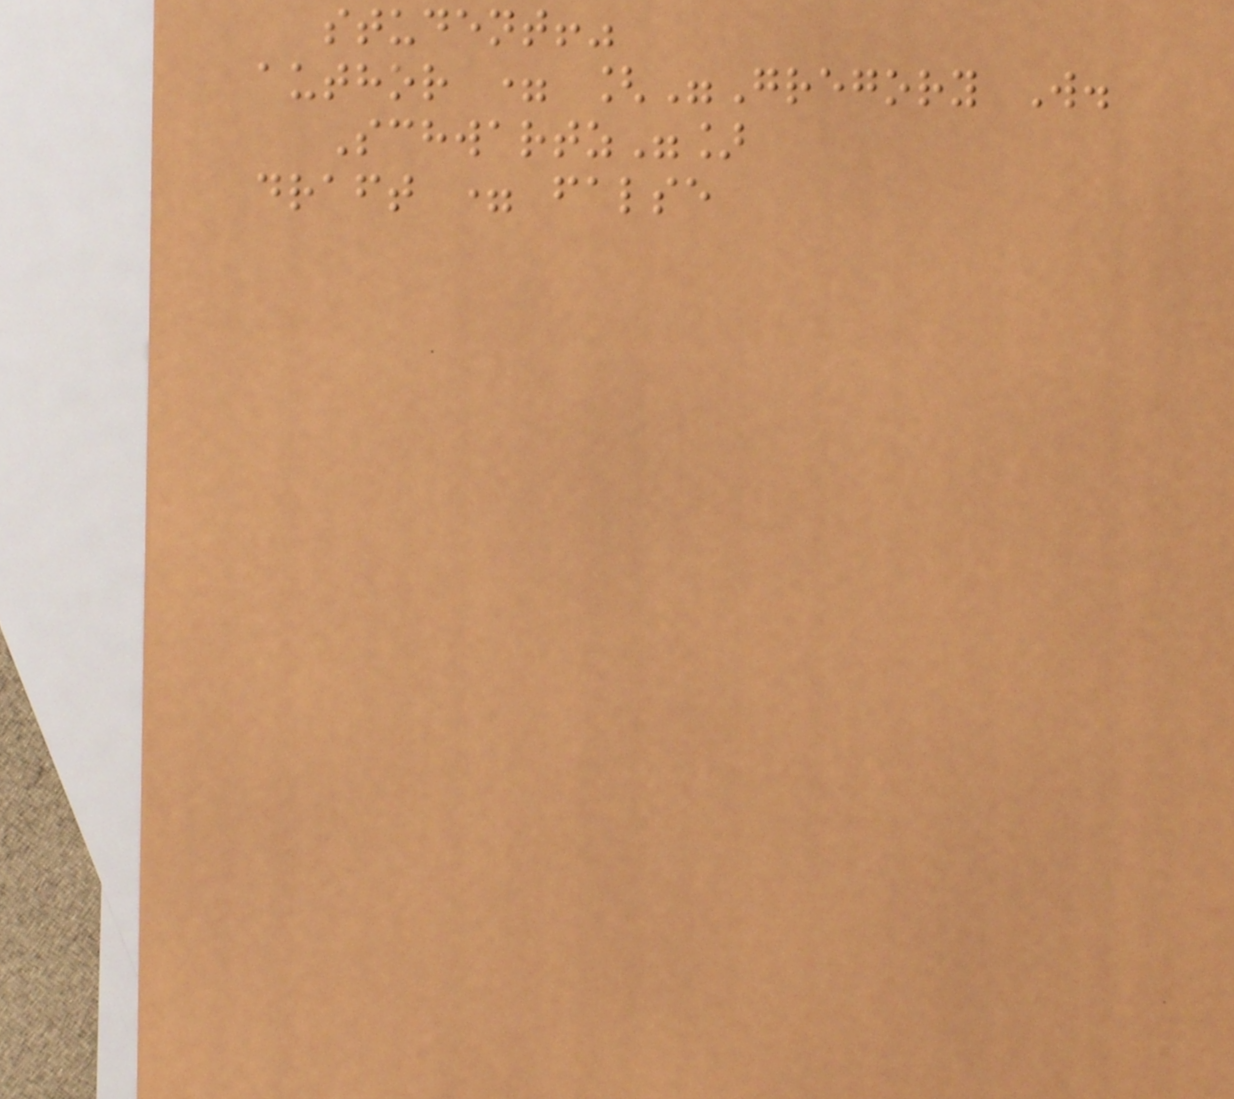student!"
author = ["Gregory W.
Schwartz"]
draft = false
